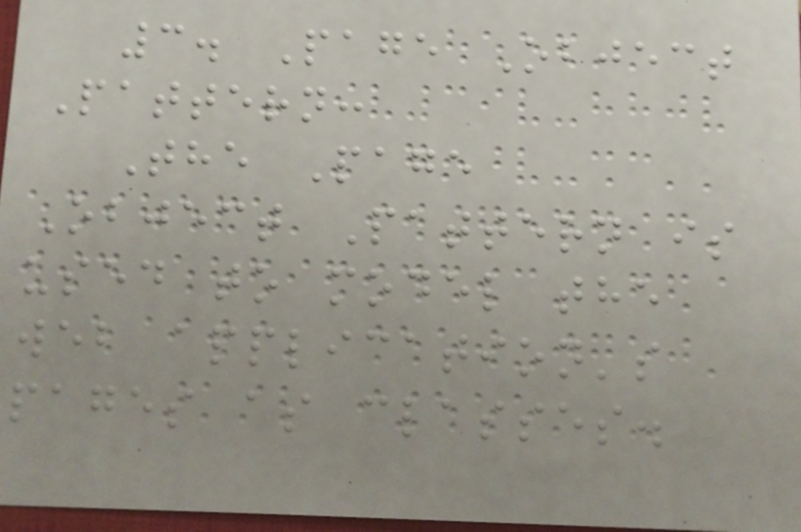3. Page Object
Pattern:
The Page
Object Pattern is
used to model the
web application's
pages as classes.
